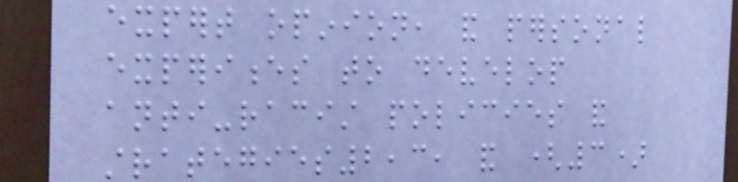expert opinion, and personal
experiences to develop
anti-racist policies and
strategies2,3, and (3)
